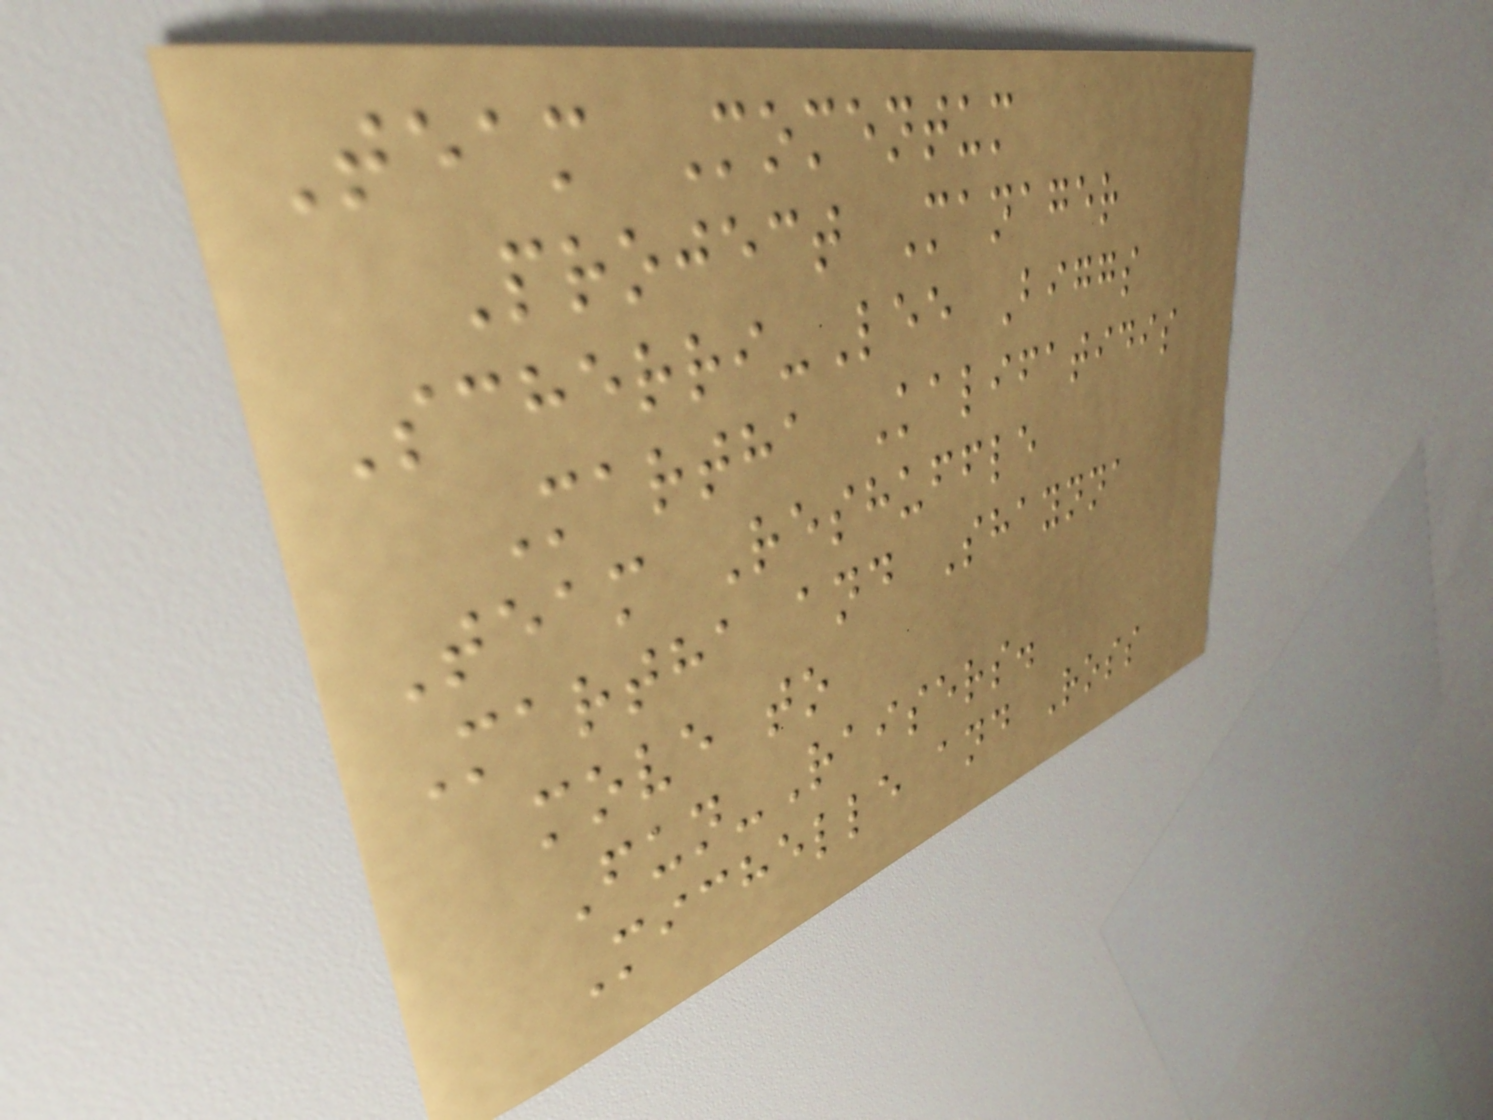Team Momentum
Project Manager
Scherri-Lee Biggs
Martha Kalifatidis
Team Reshuffle
Martha and Shaynna
move to
Fun-Raisers.
Michelle and Ross
